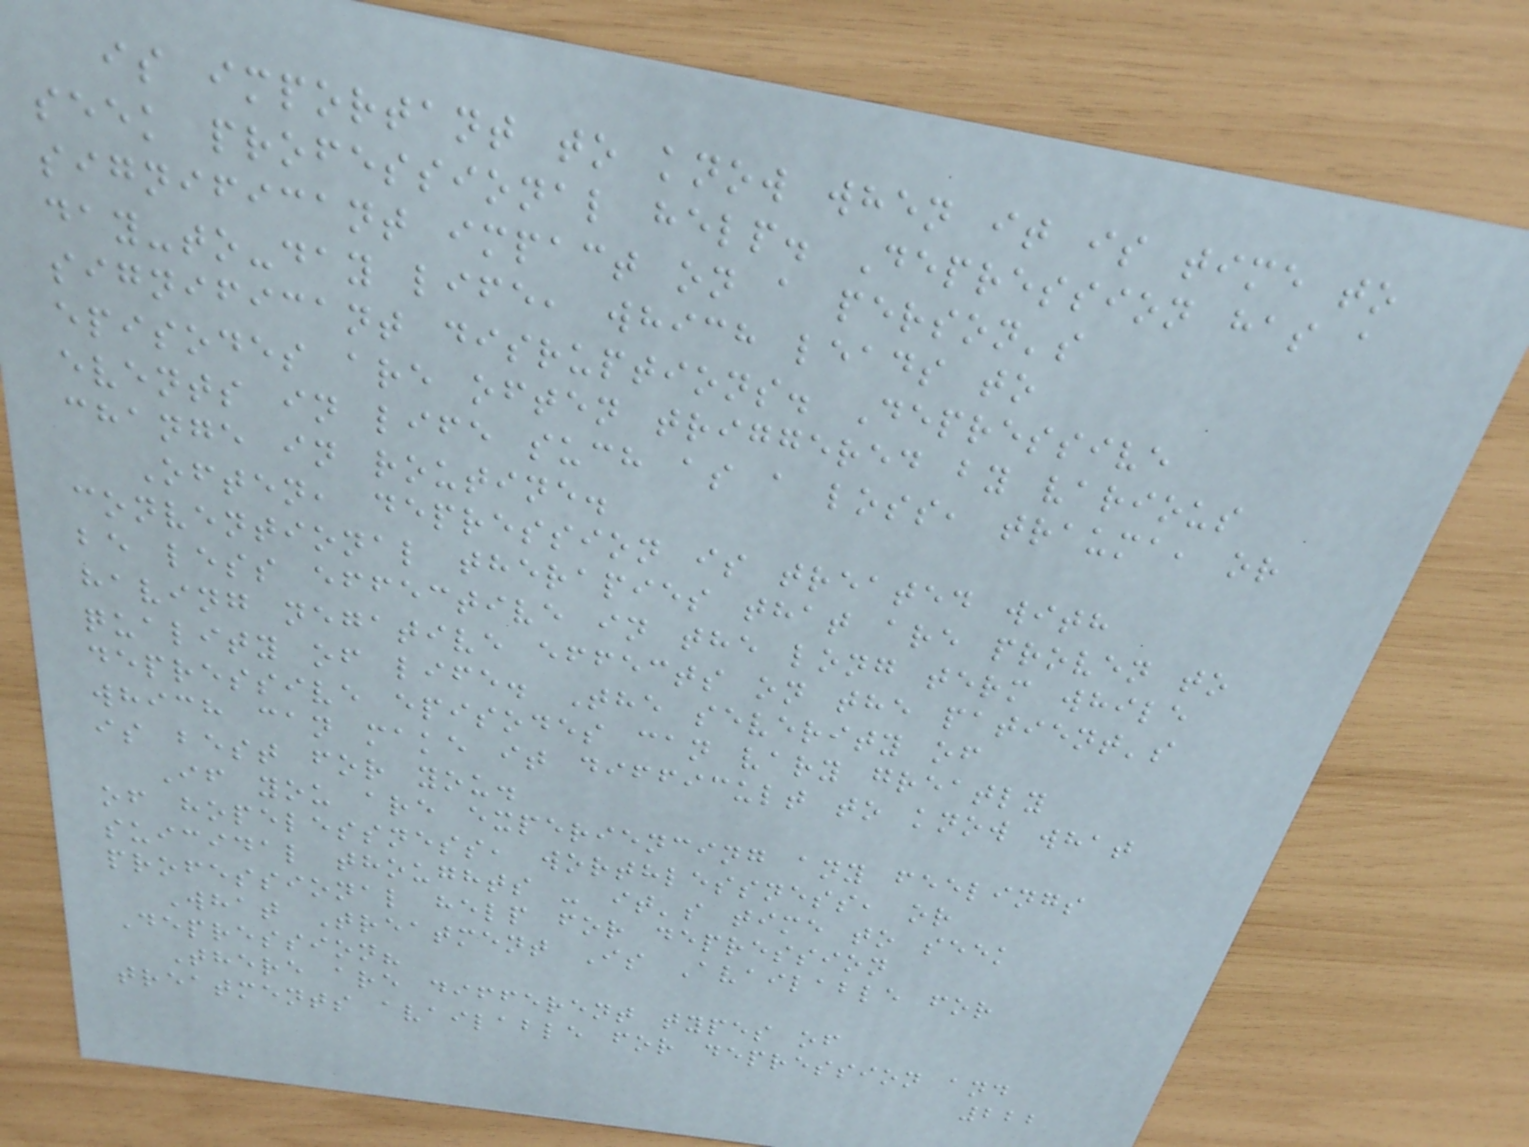is important to know when it is time to
seek professional help. Depression has a
significant impact on a person's
day-to-day life, which leads to
significant disruptions. Depressive
episodes are often triggered by various
events in life such as a loss, trauma, or
change in routine.
Often, depression is treated with
conventional therapies that are proven to
be less effective in the long term while
having negative effects on the patient's
quality of life. The severity of
depressive episodes can vary greatly
which can make it difficult to know what
is best for you.
If you are experiencing any feelings
of hopelessness, worthlessness, or
suicidal thoughts - it's time to seek
professional help for depression
What Treatment Is Available for
Depression?
There are different types of
treatments available for depression and
222
